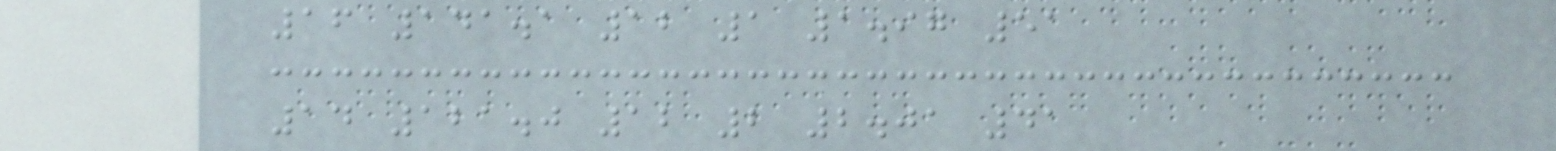16 141.1 12 1 1.97 51
14 121.0 12 2 2.01 41
